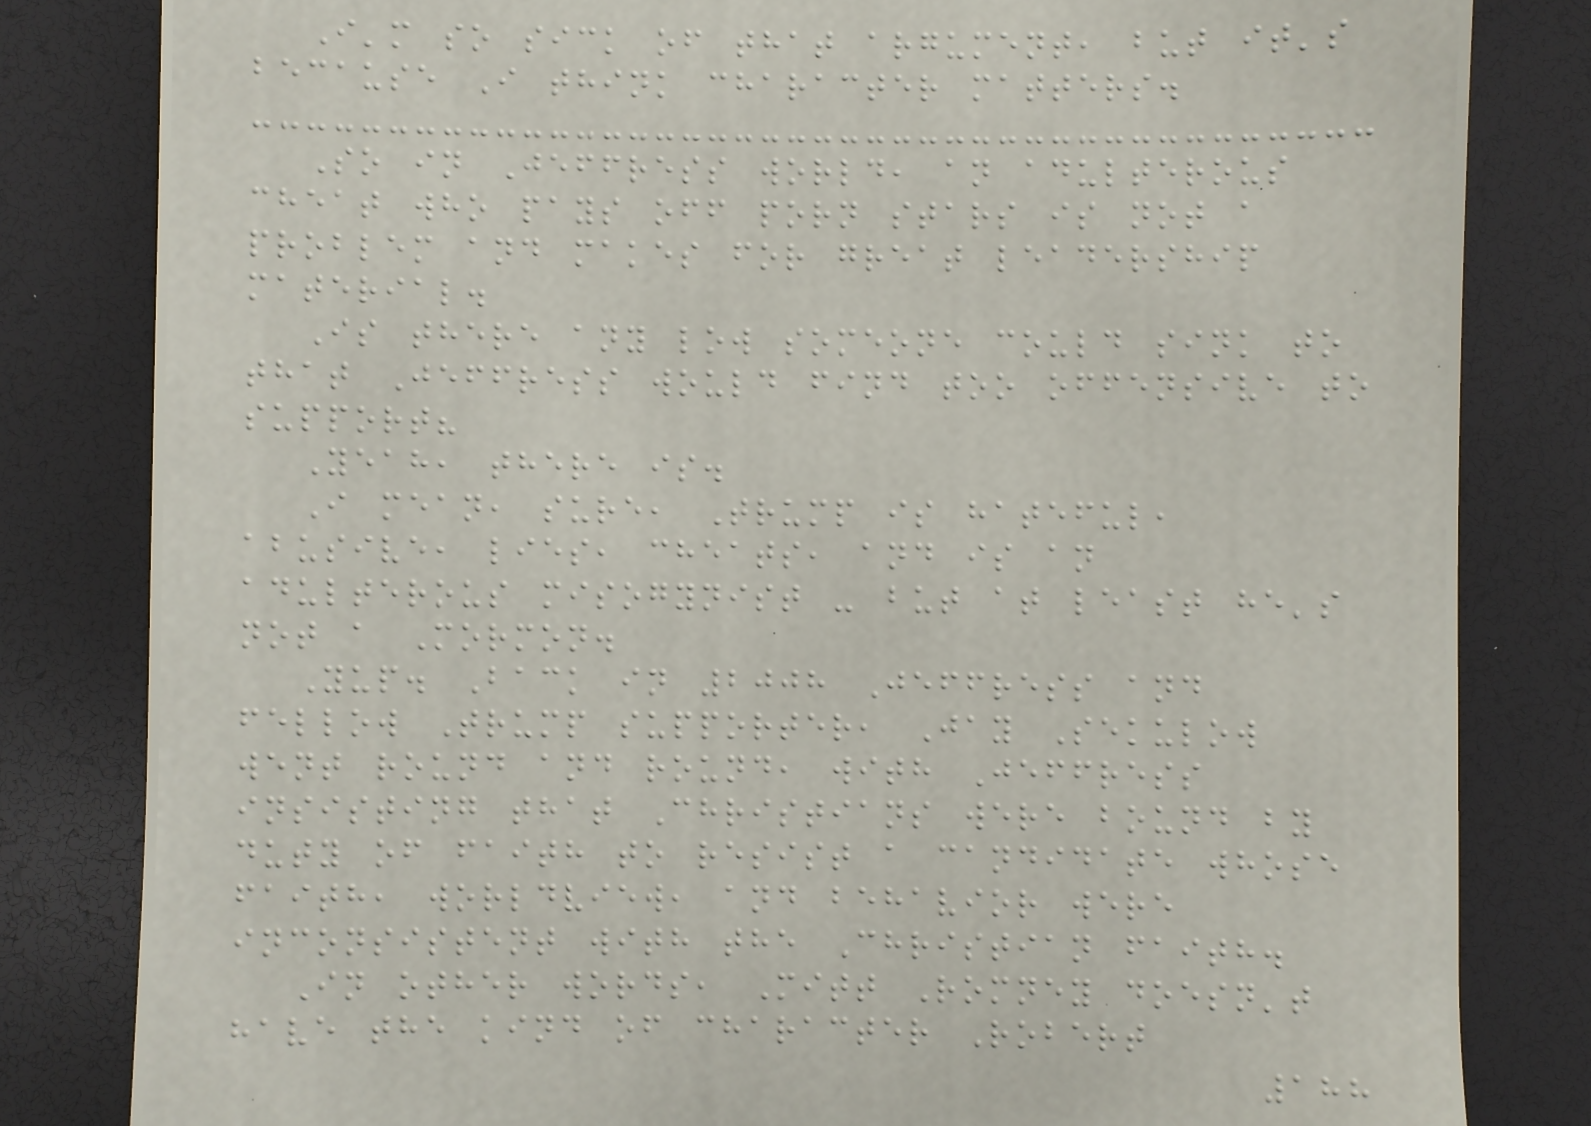I'm so sick of that argument, but it's
because I think character matters.
So in Jeffress world, an adulterous
cheat who pays off porn stars is not a
problem and makes for great leadership
material.
Is there any low someone could sink to
that Jeffress would find too offensive to
support?
Yeah, there is.
I mean, sure, Trump is hateful,
abusive, lies, cheats, and is an
adulterous misogynist - but at least he's
not a Mormon.
Yup. Back in 2008 Jeffress and
fellow Trump supporter, Jay Sekulow
went round and round, with Jeffress
insisting that Christians were bound by
duty of faith to resist a candidate whose
faith, worldview, and behavior were
inconsistent with the Christian faith.
In other words, Mitt Romney doesn't
have the kind of character Robert
188
